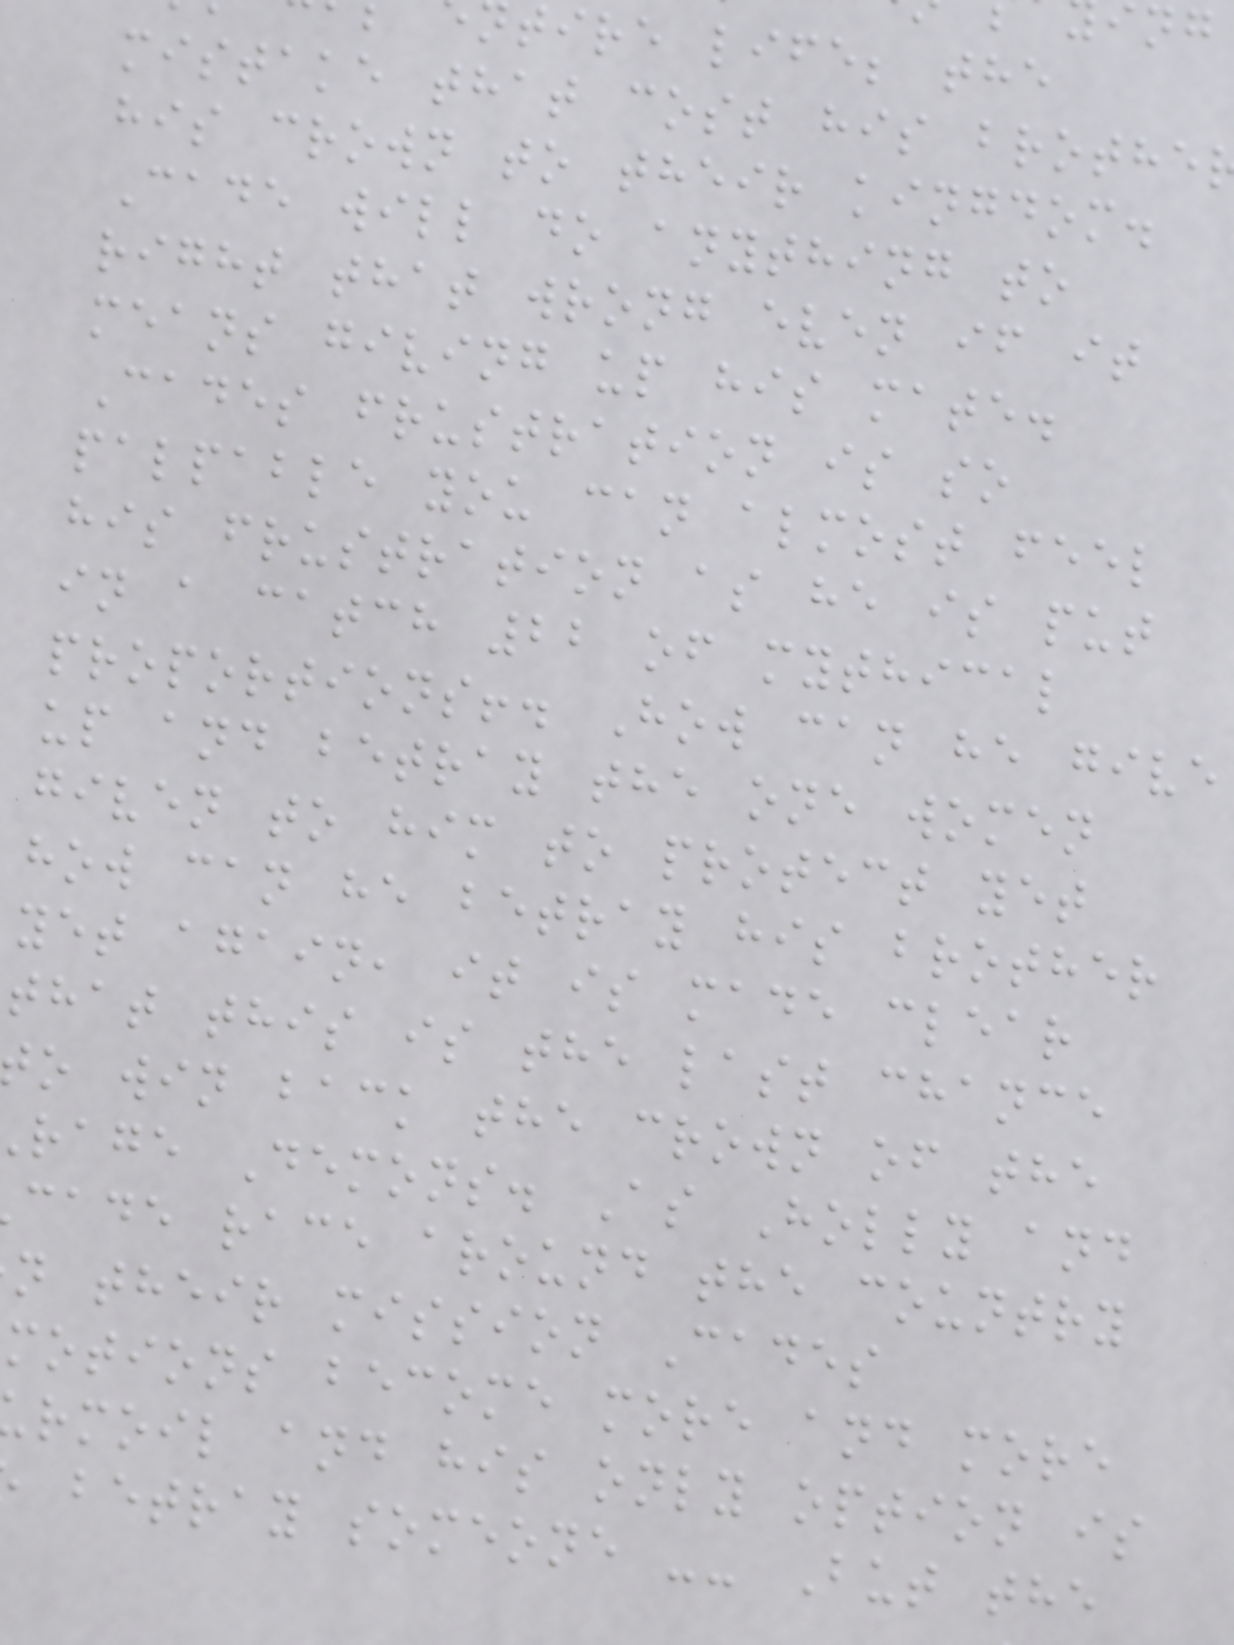tire life; the
mistake that cost his brothe
his crown to their kingdom.
Cade will do anything to
right that wrong even if it
means giving up his mate.
Cades frustration is so
palpable you can almost feel
his frustration as he is put
in a catch 22 of mythical
proportions!. How can he give
up and betray the one women
given to him to protect yet
how can he betray his brother
yet again, it is made clear
that this is the last chance
o win back the crown of the
rage Demons. As Holly and
cade race around the country
n their mission Cades
motions become more and more
rmoil and his only option is
betray someone -- But the
